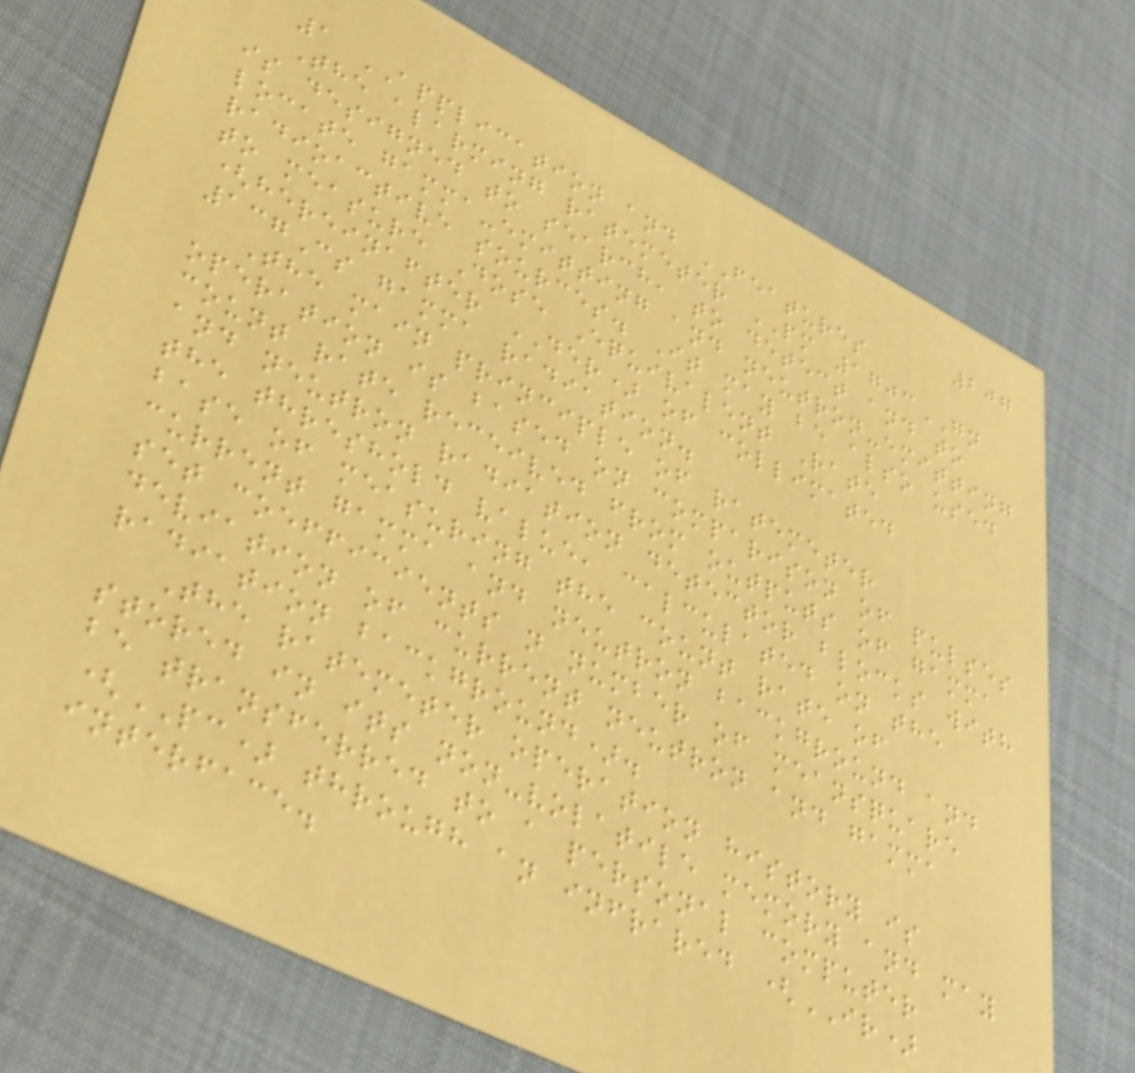207
1 APPLICATION and FEATURES
The alarming ratemeter PM 1703GN
is designed to search, to detect and to
locate gamma-emitting and neutron-emitting
radioactive sources. It may be also used
to measure Dose Equivalent Rate
(hereinafter DER) of collimated
137Cs gamma radiation.
The main principle of ratemeter
operation is based on comparison of pulses
count rate received from outputs of gamma
and neutron radiation detector blocks with
the threshold value, calculated on the
base of measuring the count rate of
current gamma and neutron background and
set coefficients n number of meansquare
deviation of current neutron and gamma
radiation background).
The ratemeter operation history is
stored in its non-volatile memory and may
be transferred to a personal computer
(PC) through an infrared (IR)
interface.
